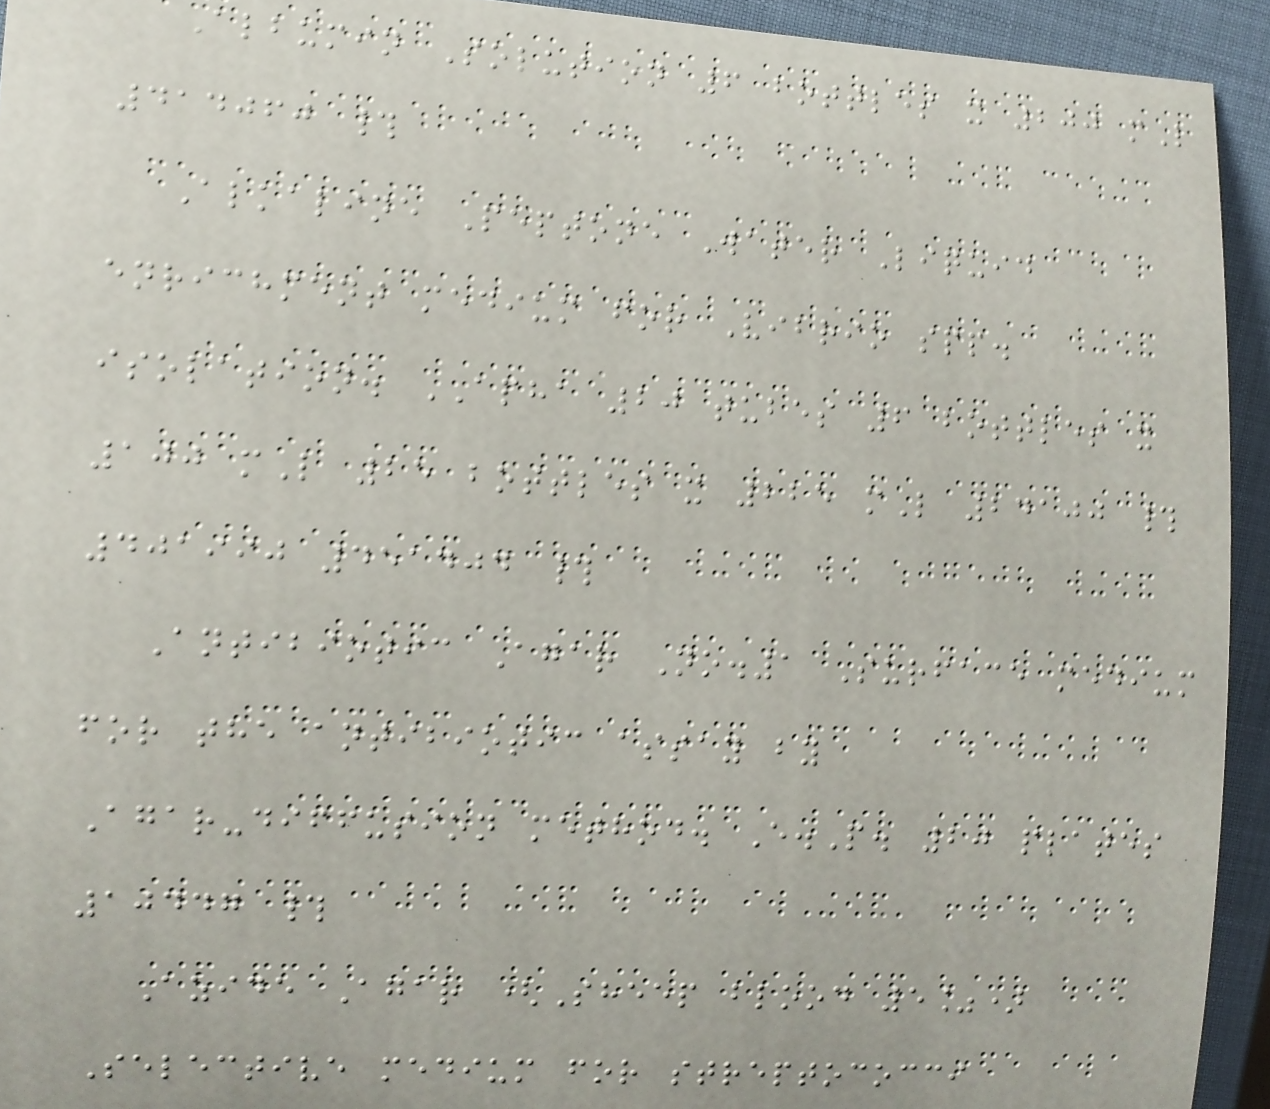Albumin Solution 6 bottles x 200 mL
414060 #
Alkaline Peptone Water Liquid
enrichment medium for Vibrio spp.
isolation. APHA 20 tubes 6 bottles x
100 mL 25 bottles x 225 mL 24100 #
401990 451404 #
Antibiotic Agar No.1 Surface medium
for the antibiotic assay by
Agar-diffusion method. E.P. 20 plates
10447 #
Azide Agar (Sheep blood 5%)
Selective medium for streptococci
